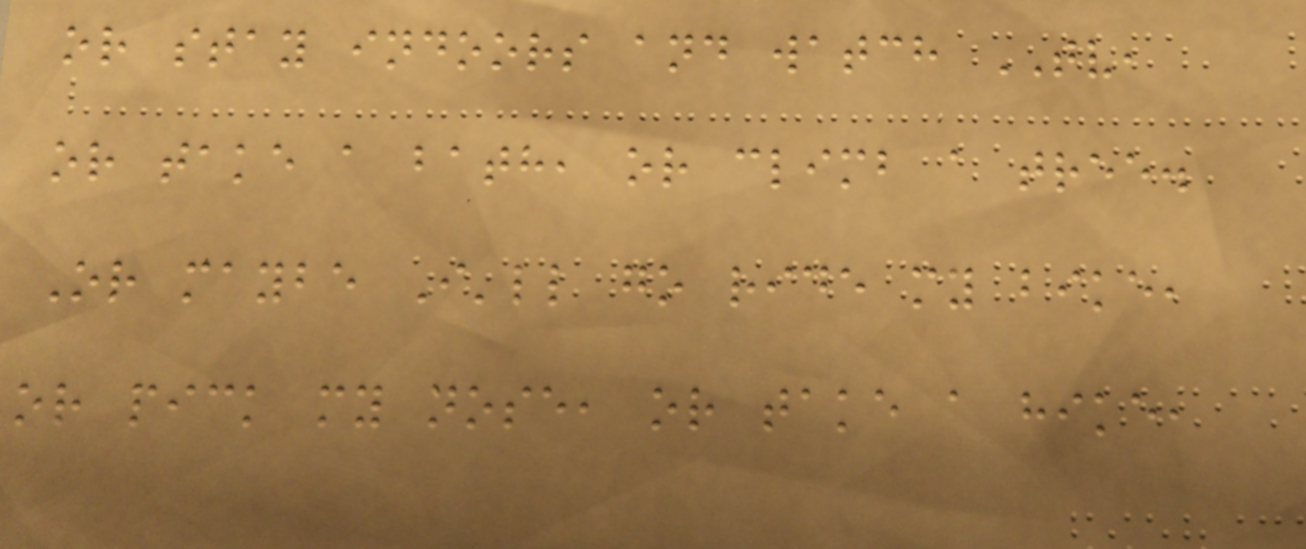or stay indoors and watch TV,
or take a bath, or climb a tree.
Or maybe I'll go ride my bike,
or pick my nose, or take a hike,
